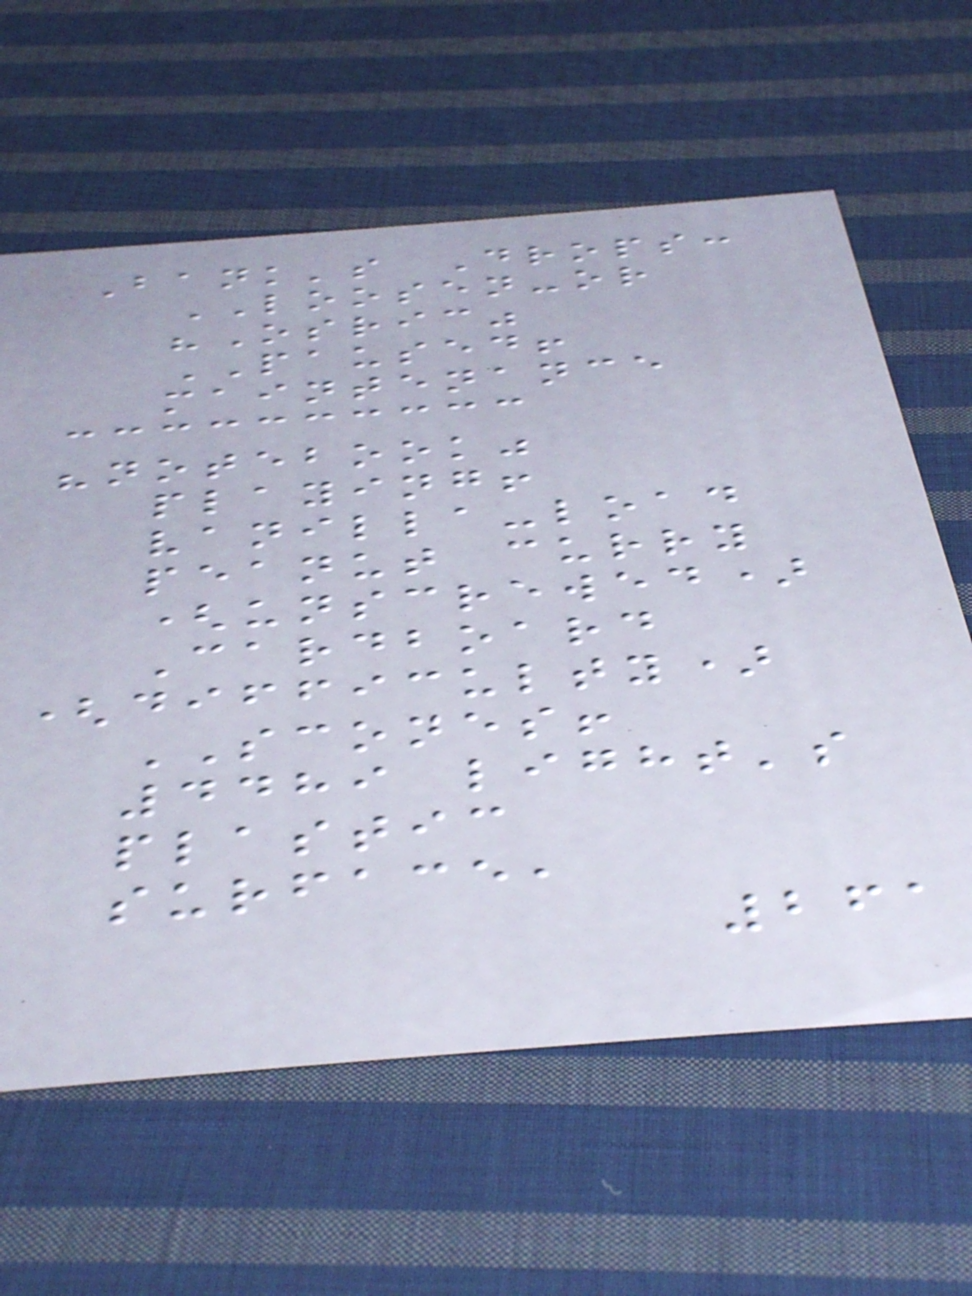Bank's Drops:
LOOSEN-or
"Osric"
PAUSED!
maintenance
"notebook"
playing!
vanilla-load
peanut curry
(unscrewed)
Cardboard
(difficulty)
SCONES!
4489 light's
plastic
surface,
261
